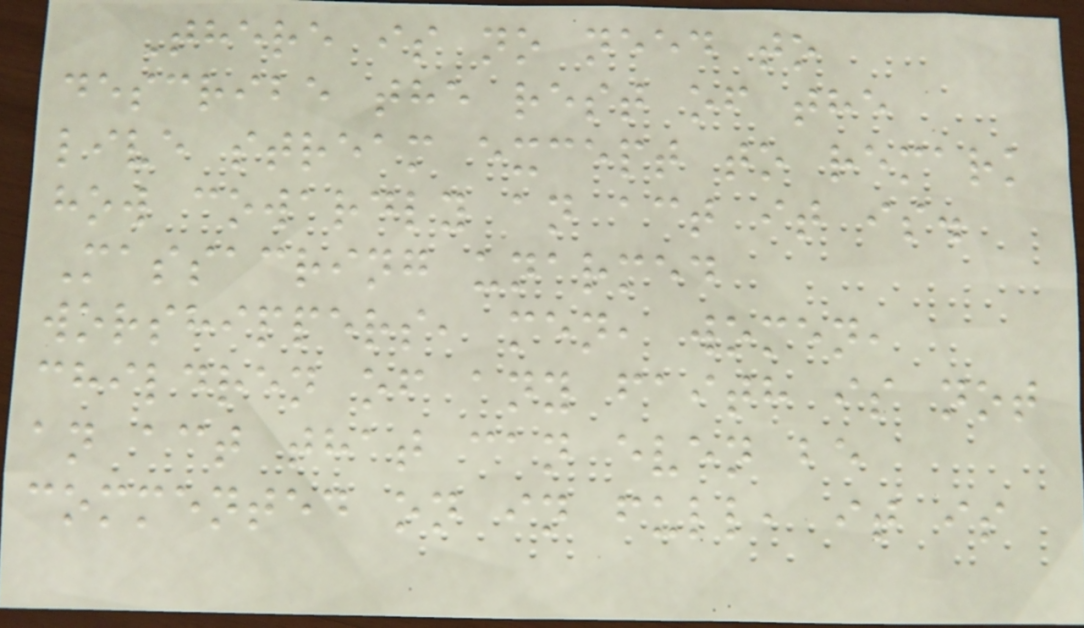There is no need to
describe the rest of the
live stream except to remark
how cowardly an act it is.
Massacring unarmed
worshippers, men, women,
children of any faith is not
an act that can even be
commented on in full, it is
